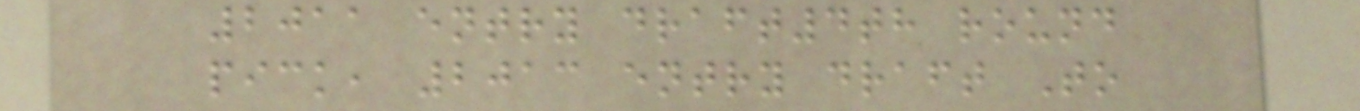2011 entry draft4th round
pick, 2013 entry draft To
